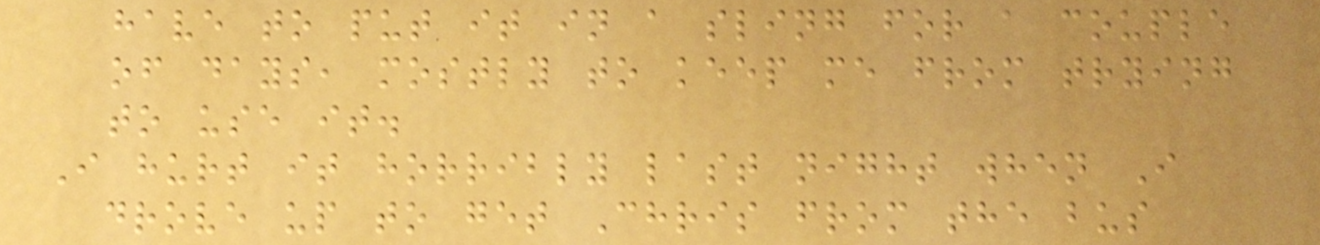have to put it in a sling for a couple
of days, mostly to keep me from trying
to use it.
I hurt it horribly last night when I
drove up to get Chris from the bus
